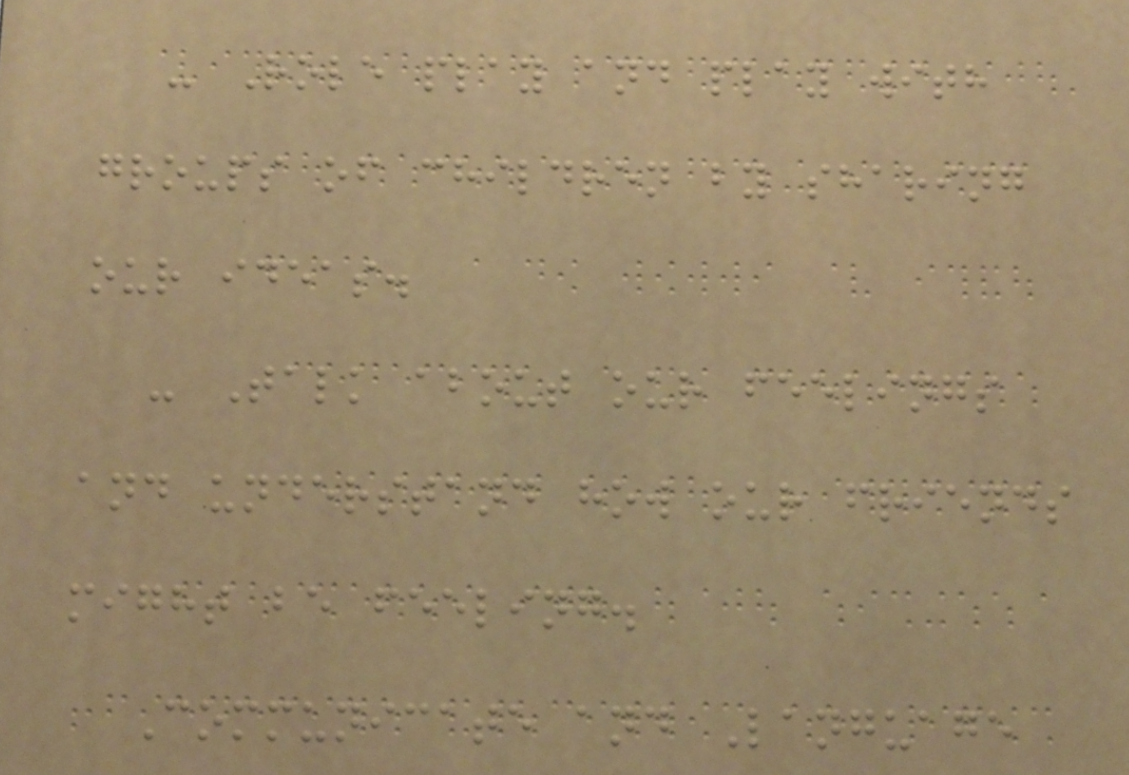- Role play and play with
groups of children by sharing
our ideas.
- Talk about our feelings
and understand how our friends
might be feeling.
Communicate and Language
